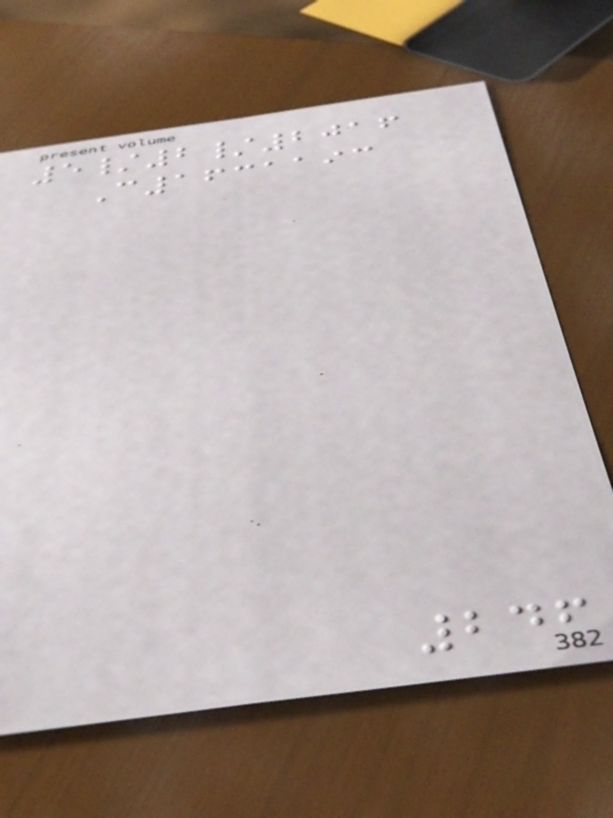5/2/2016
C1631193
246
